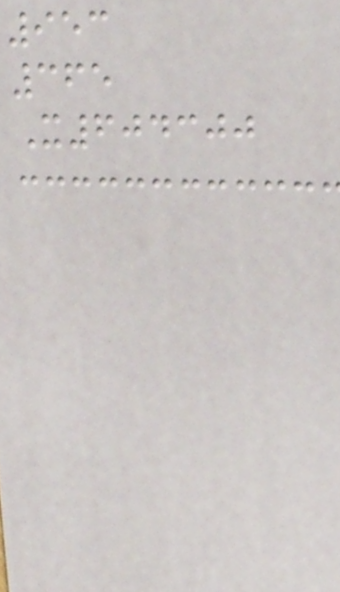953
365
X604300
